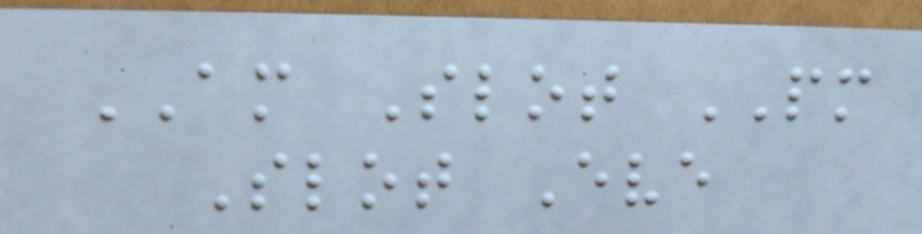AM Slot PM
Slot Eve
